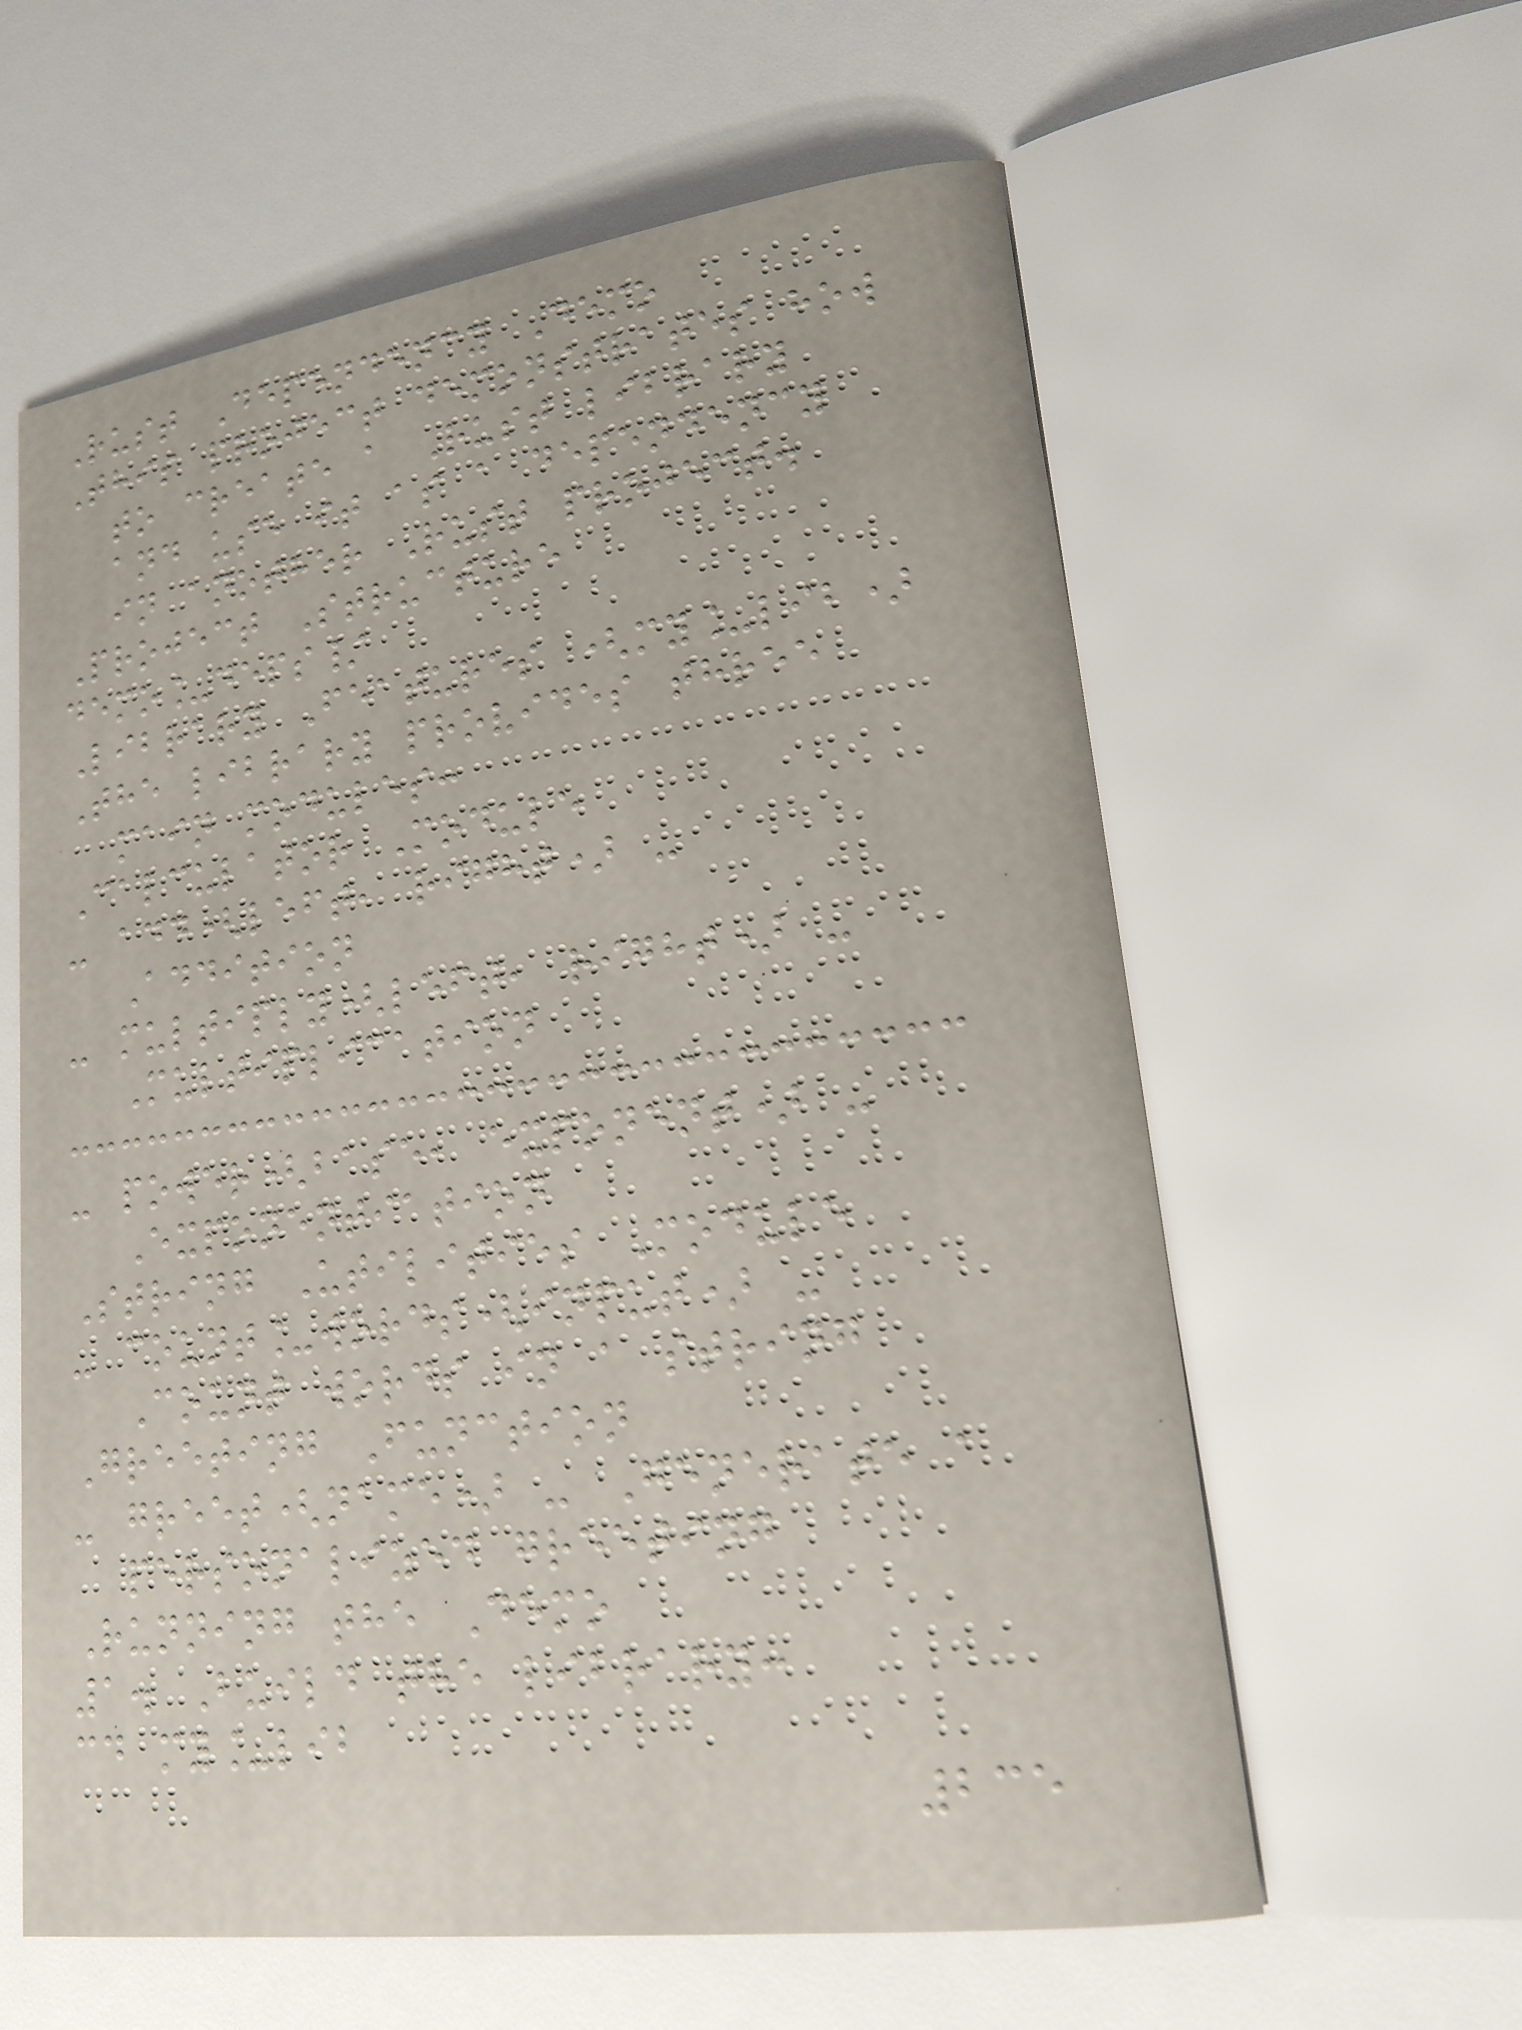Rust Dependency Demo
This project demonstrates how
to create a Rust library
and use it as a dependency
in another Rust project.
Project Structure
demo_deps/
Library Features (my_lib)
The library provides three
main modules:
Calculator Module
- add(left, right) -
Addition
- multiply(left, right) -
Multiplication
- power(base, exponent) -
Exponentiation
String Utilities Module
- count_words(input) -
Count words in a string
Greeting Function
- greet(name) - Generate a
personalized greeting
Running the Demo
1. Build the library:
cd my_lib
235
